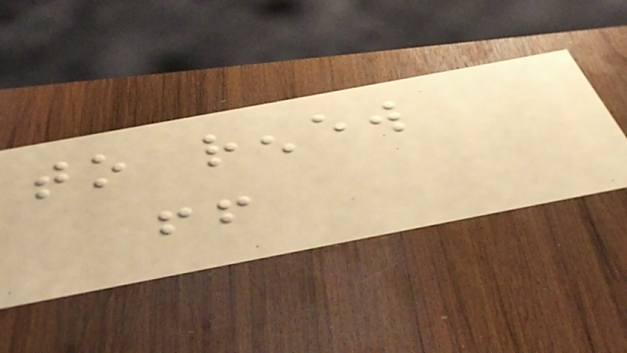to renew
!!
